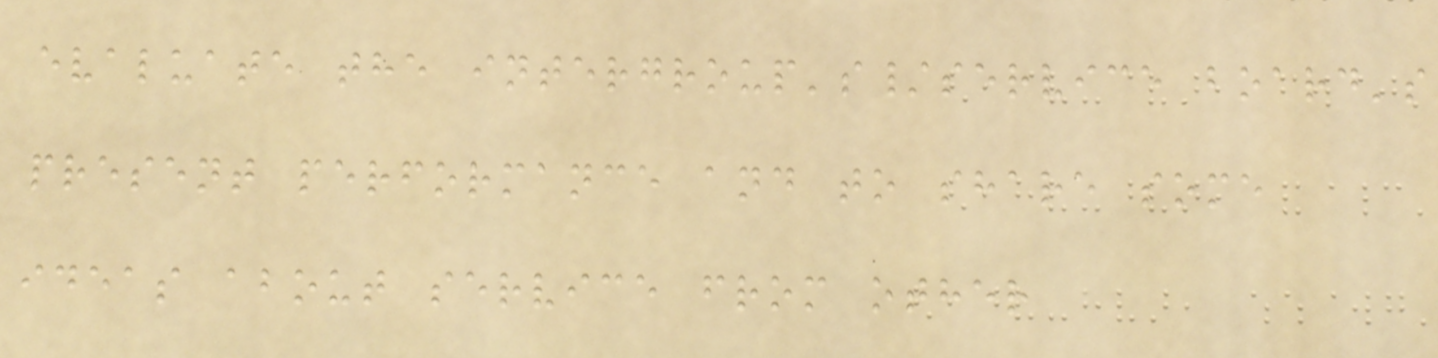evaluate the intergroup's/service board's
present performance and to share some
ideas about service from other
